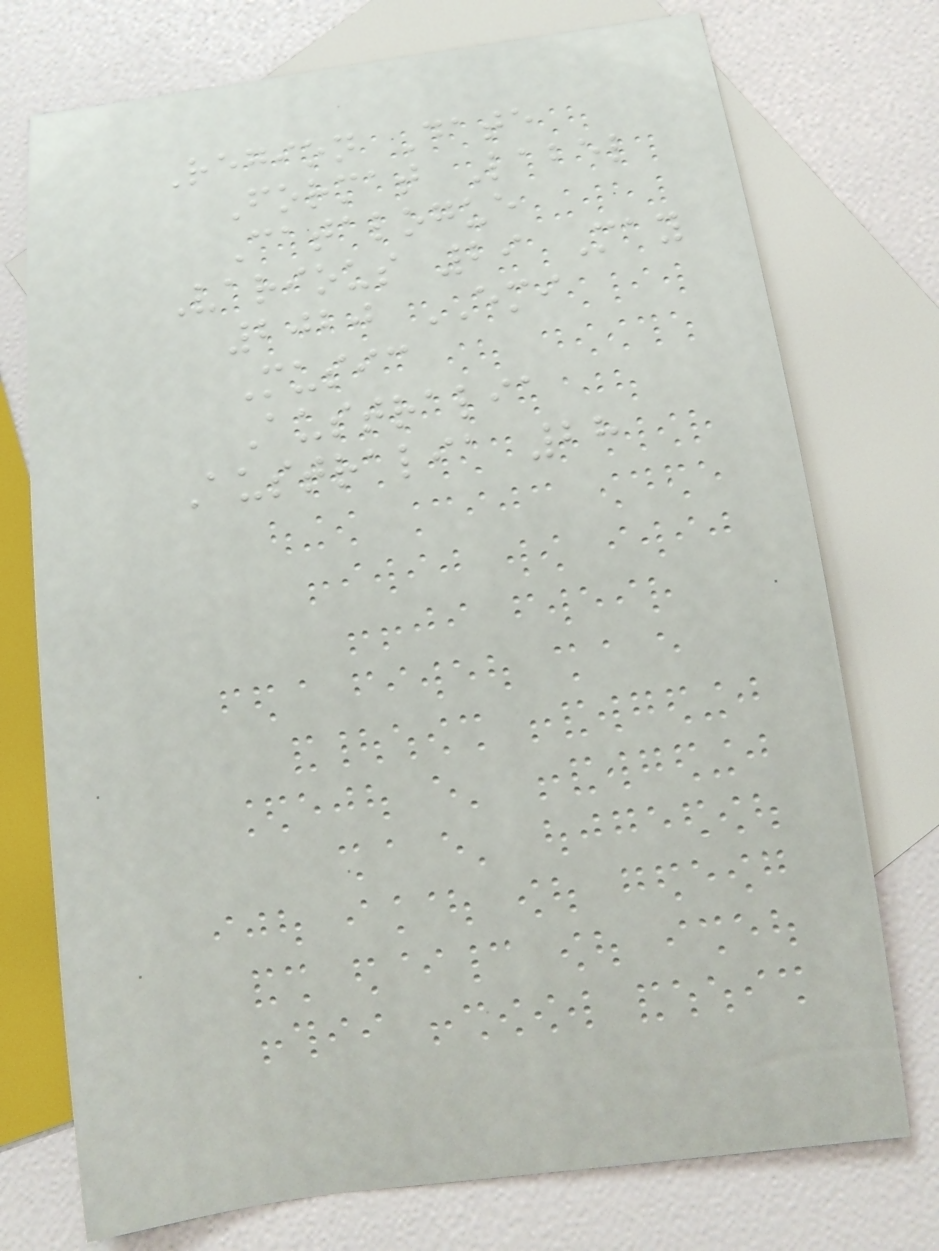Region Date
Format Label
Catalogue
Various 29 May
2020 EMI
Music
Australia
Australia 28
